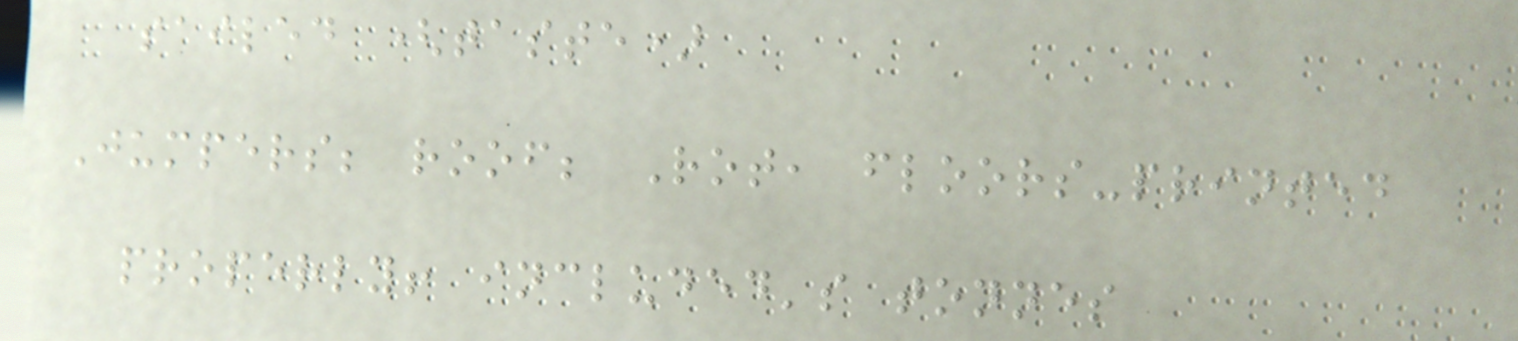sailed (taste)
Jumpers; roof; Rot, floors-printed
properly! included's tonnes
